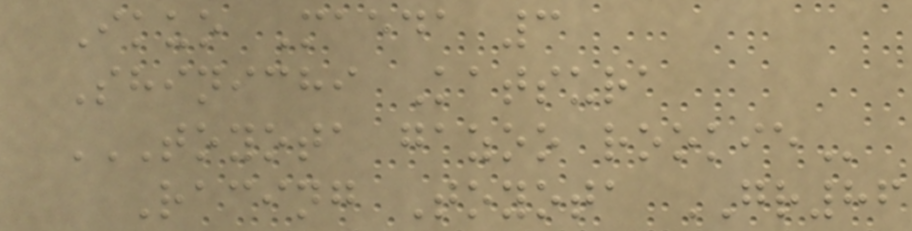Ikuo Maeda 3
Shinichi Katsura
TOYOTA GAZOO ROOKIE
Racing Toyota GR86
